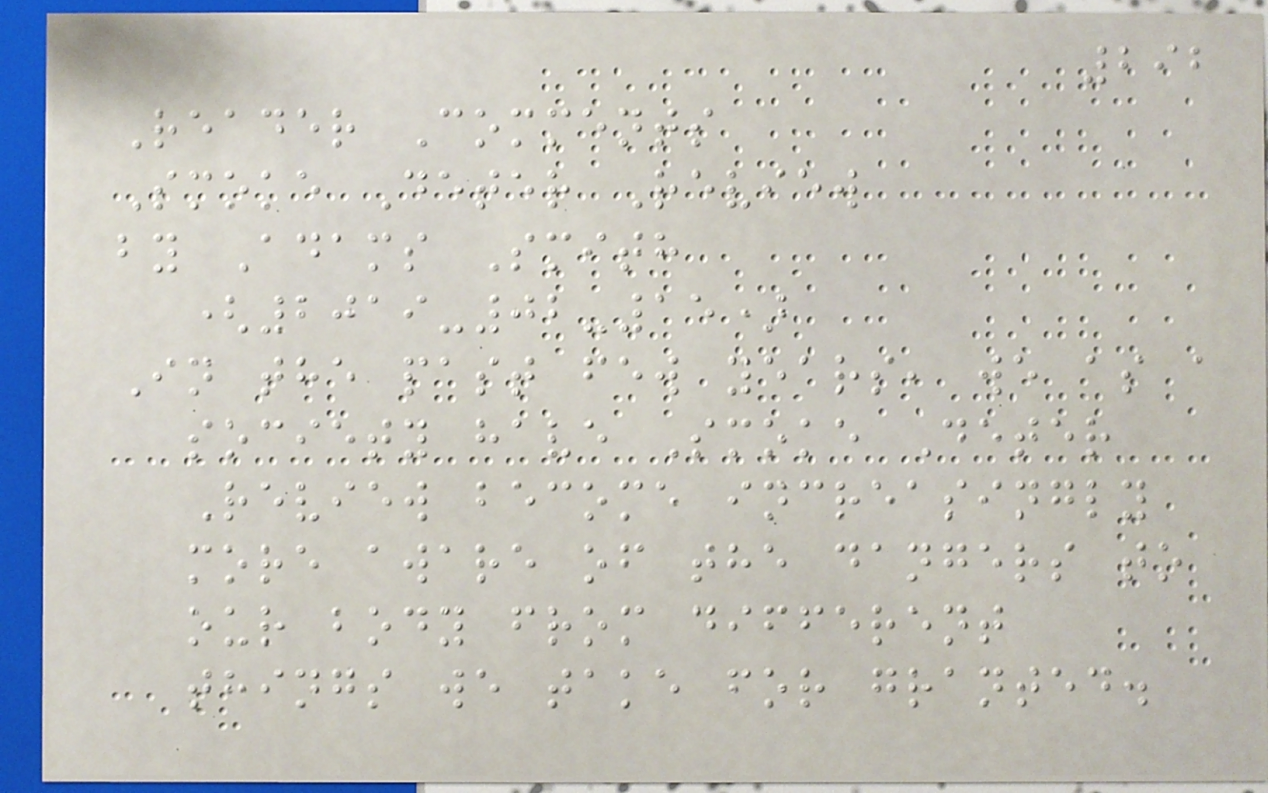292
Reader Comments
Smoke Deter Review
by Adams Smith
(2019-02-15)
In the past few years, we as a
society have Smoke Deter
Review become increasingly
more aware of the dangers to
our body from different
things we take for granted.
